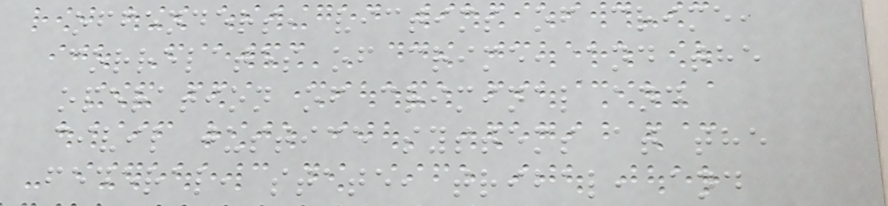offenders, victims of crime,
correlates of crime, and the
operation of criminal and
civil justice systems at the
federal, state, tribal, and
